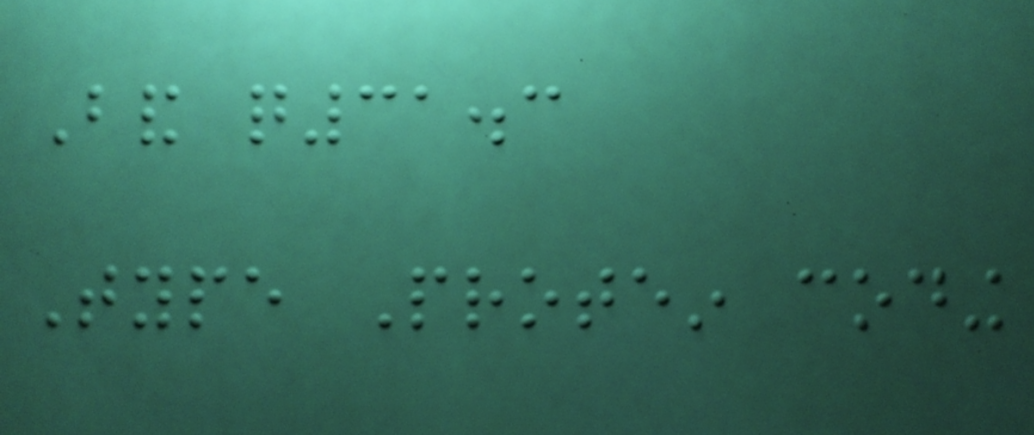Band q31.3
Type Protein coding
